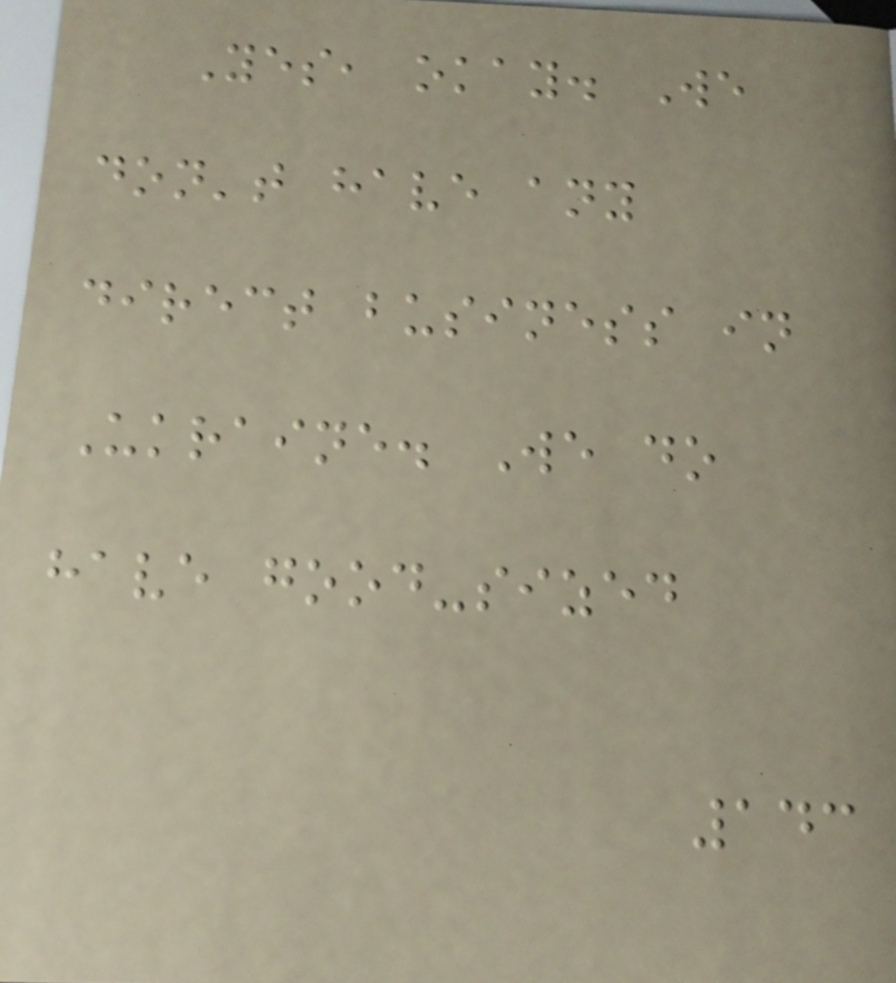Yes, okay. We
don't have any
direct business in
Ukraine. We do
have good-sized
143
